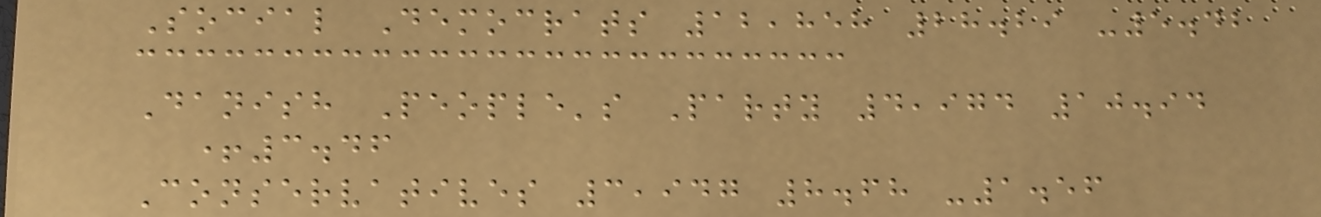Social Democrats 12,858 28.29 -5.42
Danish People's Party 4,974 10.94
+3.46
Conservatives 3,947 8.68 -1.56
